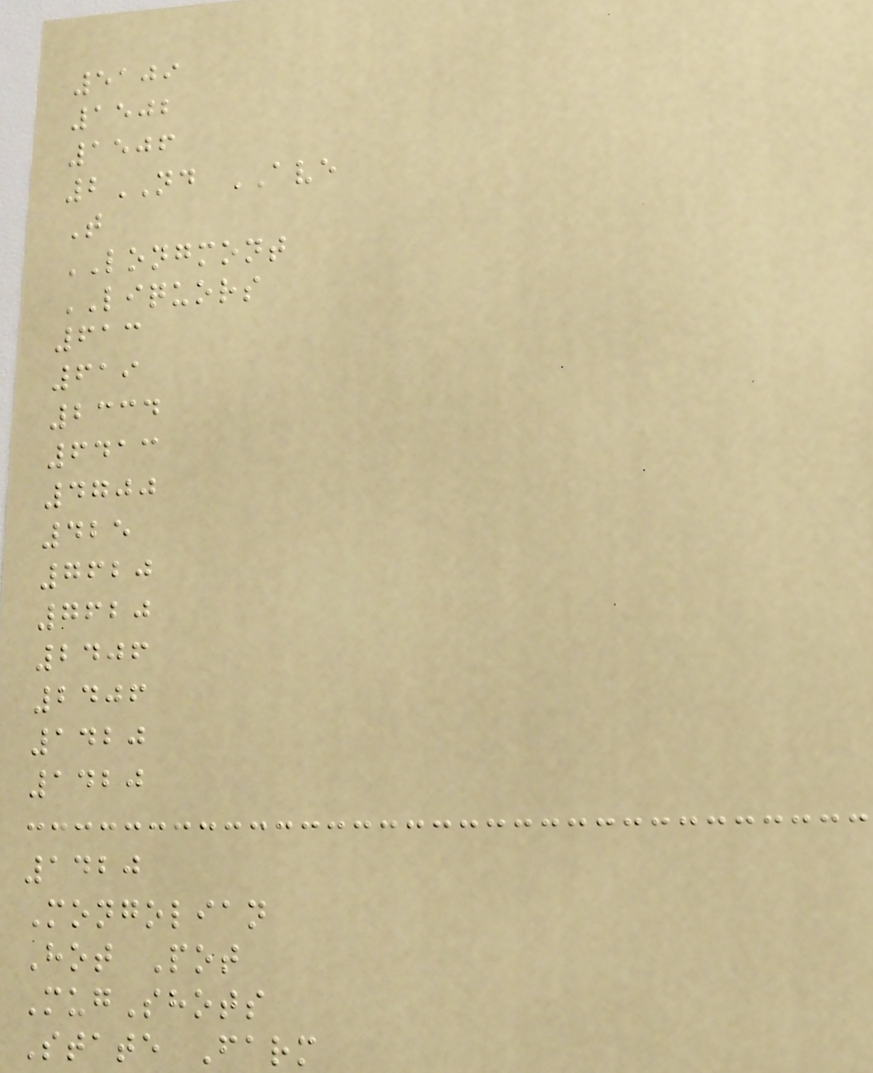5109
1502
1506
2ND AVE
T
LONGMONT
LIQUORS
613
619
2334
6413
4700
425
7620
7620
2406
2406
1420
1420
1420
Mongolian
Hot Pot
MugShots
State Farm
